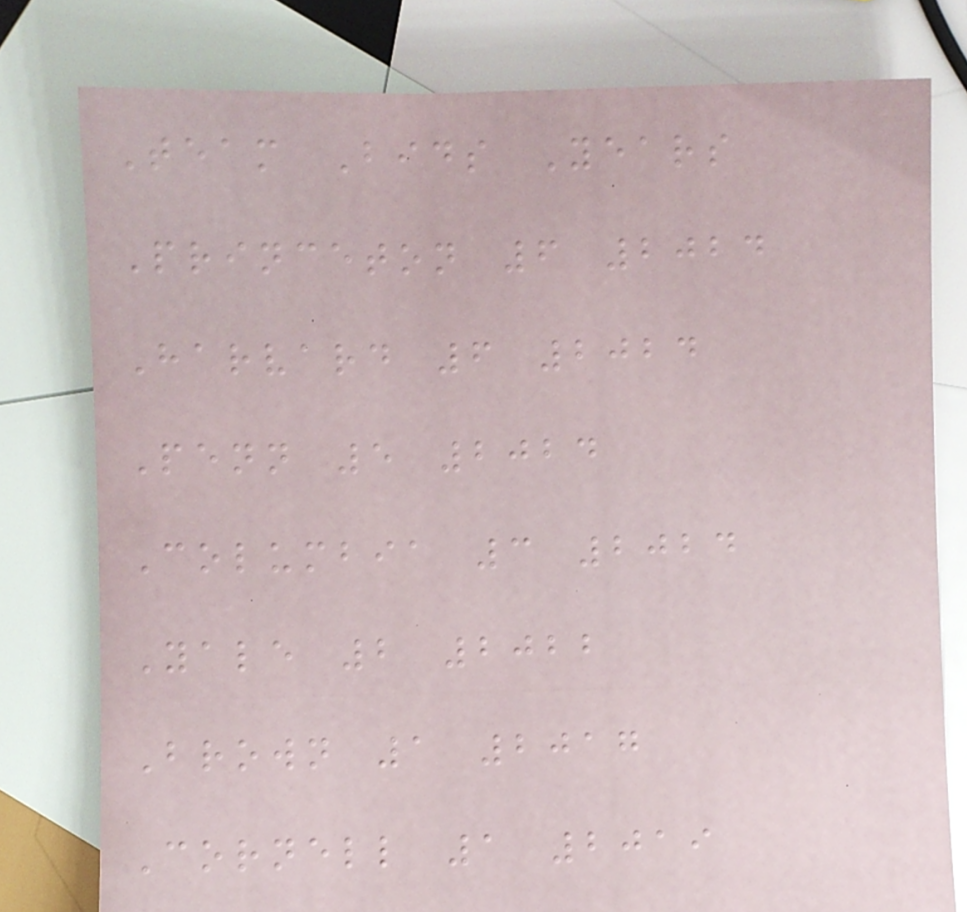Team Bids Years
Princeton 6 2024
Harvard 6 2024
Penn 5 2024
Columbia 3 2024
Yale 2 2022
Brown 1 2017
Cornell 1 2019
